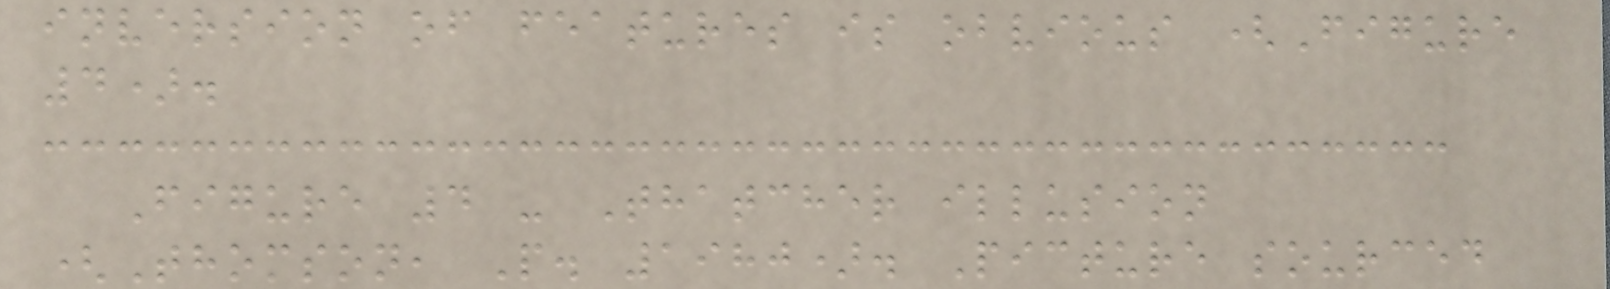inversion of features is obvious (Figure
4).
Figure 4 - Thatcher illusion
(Thomson, P. 1980). Picture sourced
